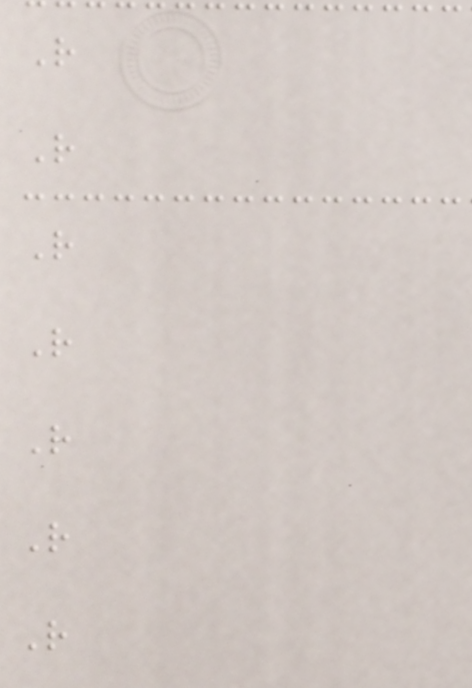R
R
R
R
R
R
R
